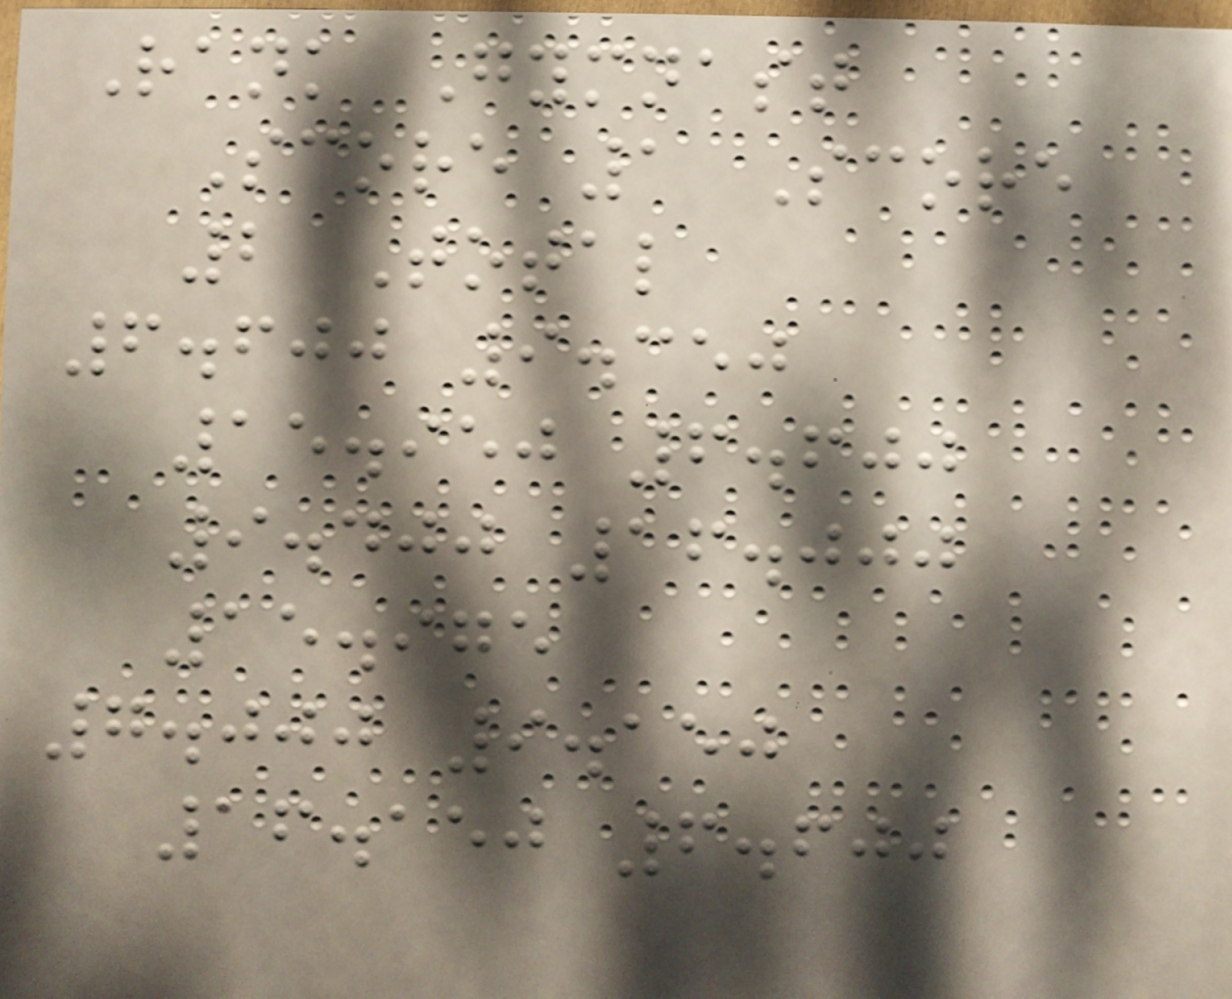Rank Gymnast
Score 1 Score
2 Total
6.600 9.350
15.950 6.600
9.400 16.000
15.975
7.000 9.150
16.150 6.600
